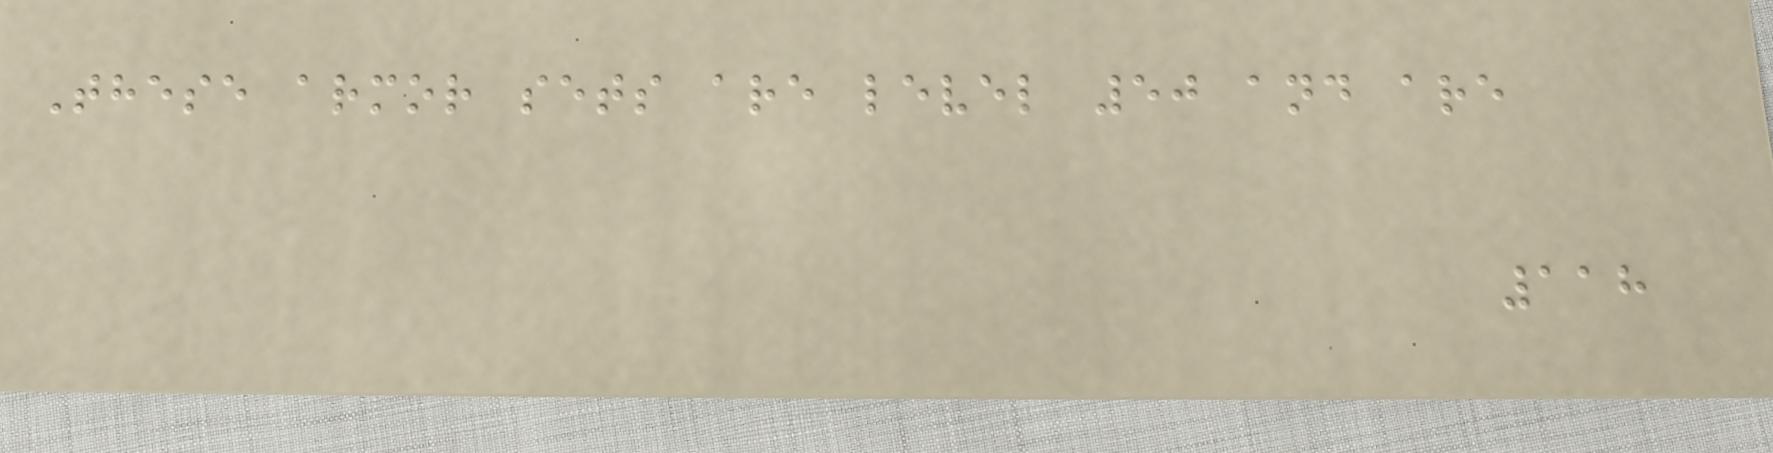These armor sets are level 50 and are
118
